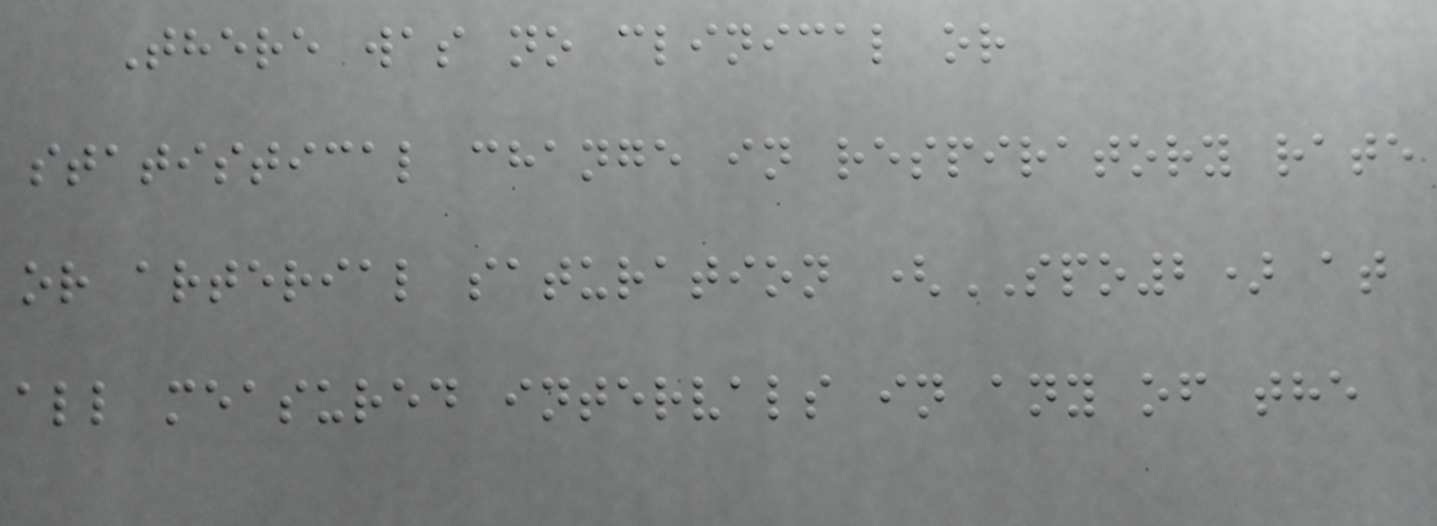There was no clinical or
statistical change in respiratory rate
or arterial saturation (SPO2) at
all measured intervals in any of the
